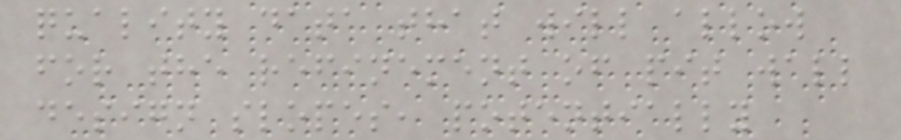quality data that will allow
for the refinement of pit wall
design slopes, potentially
